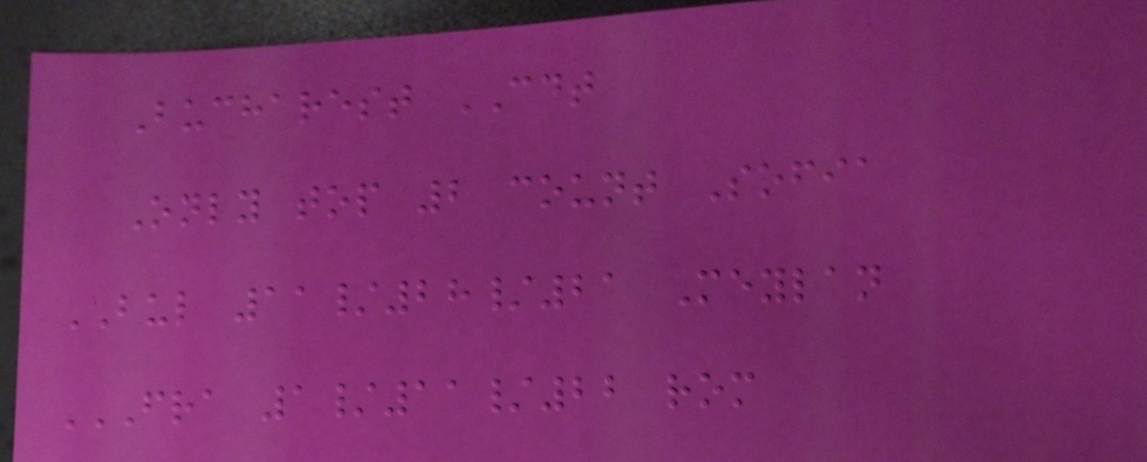Bucharest CDT
Only top 2 count Sofia
BUL 11/28/21 Meylan
FRA 1/11/22 ROM
